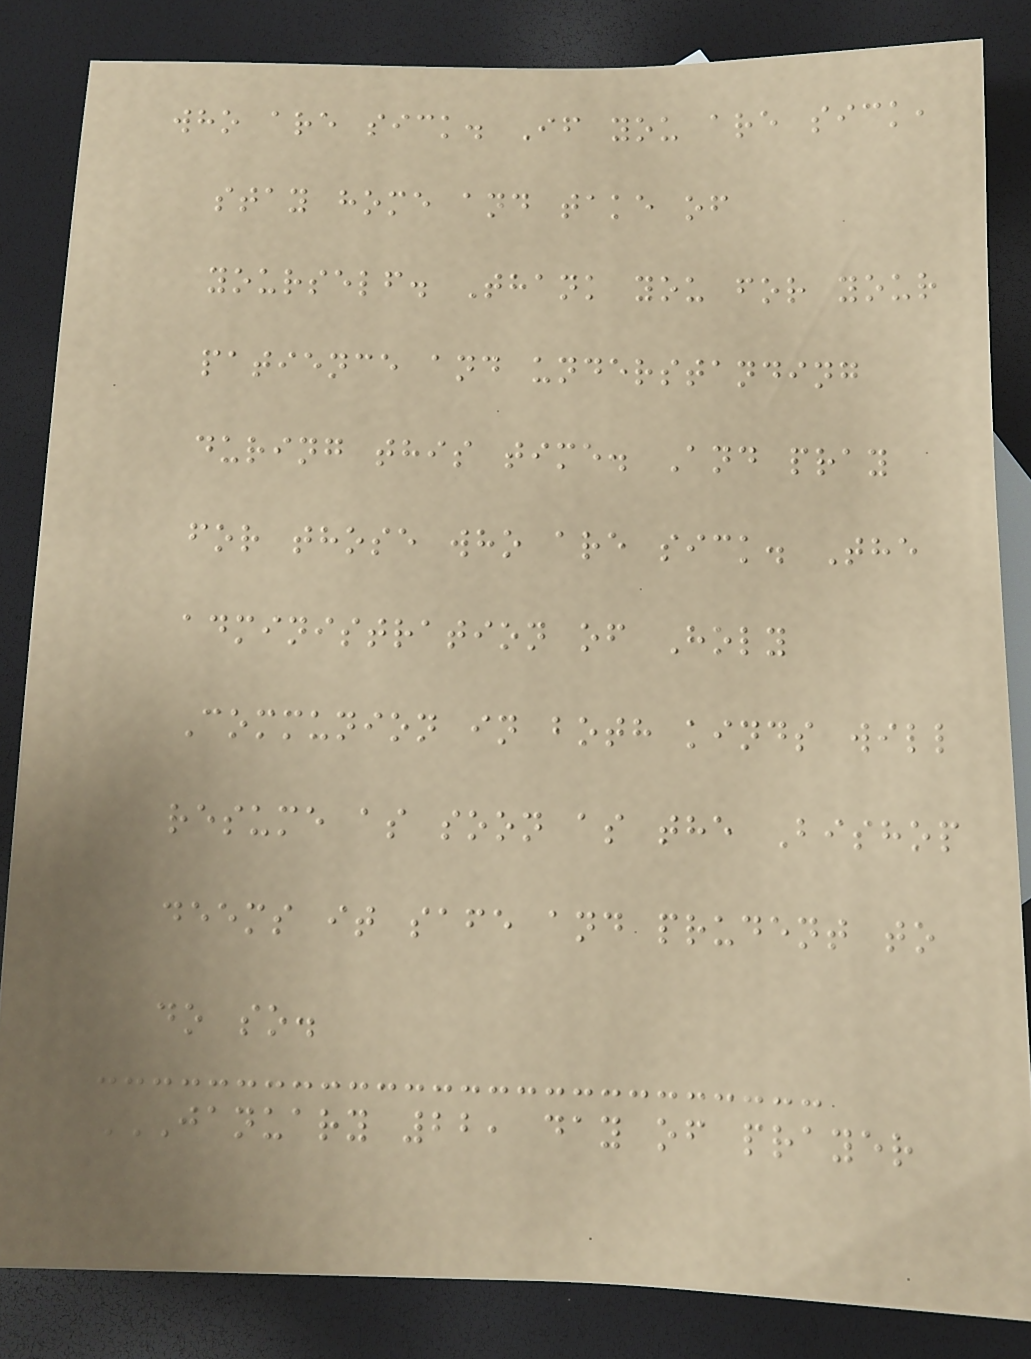who are sick. If you are sick,
stay home and take of
yourself. Thank you for your
patience and understanding
during this time. And pray
for those who are sick. The
administration of Holy
Communion in both kinds will
resume as soon as the Bishop
deems it safe and prudent to
do so.
JANUARY 22, DAY OF PRAYER
